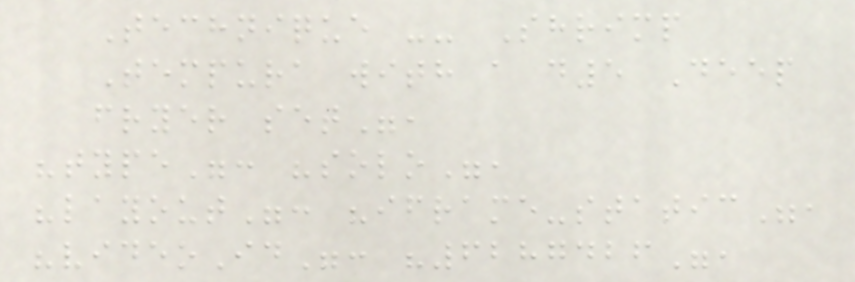Technique -- Shrimp
Tempura with a d5 Deep
fryer set",
"type": "solo",
"layout": "iframe-static",
"videoId": "6287426",
